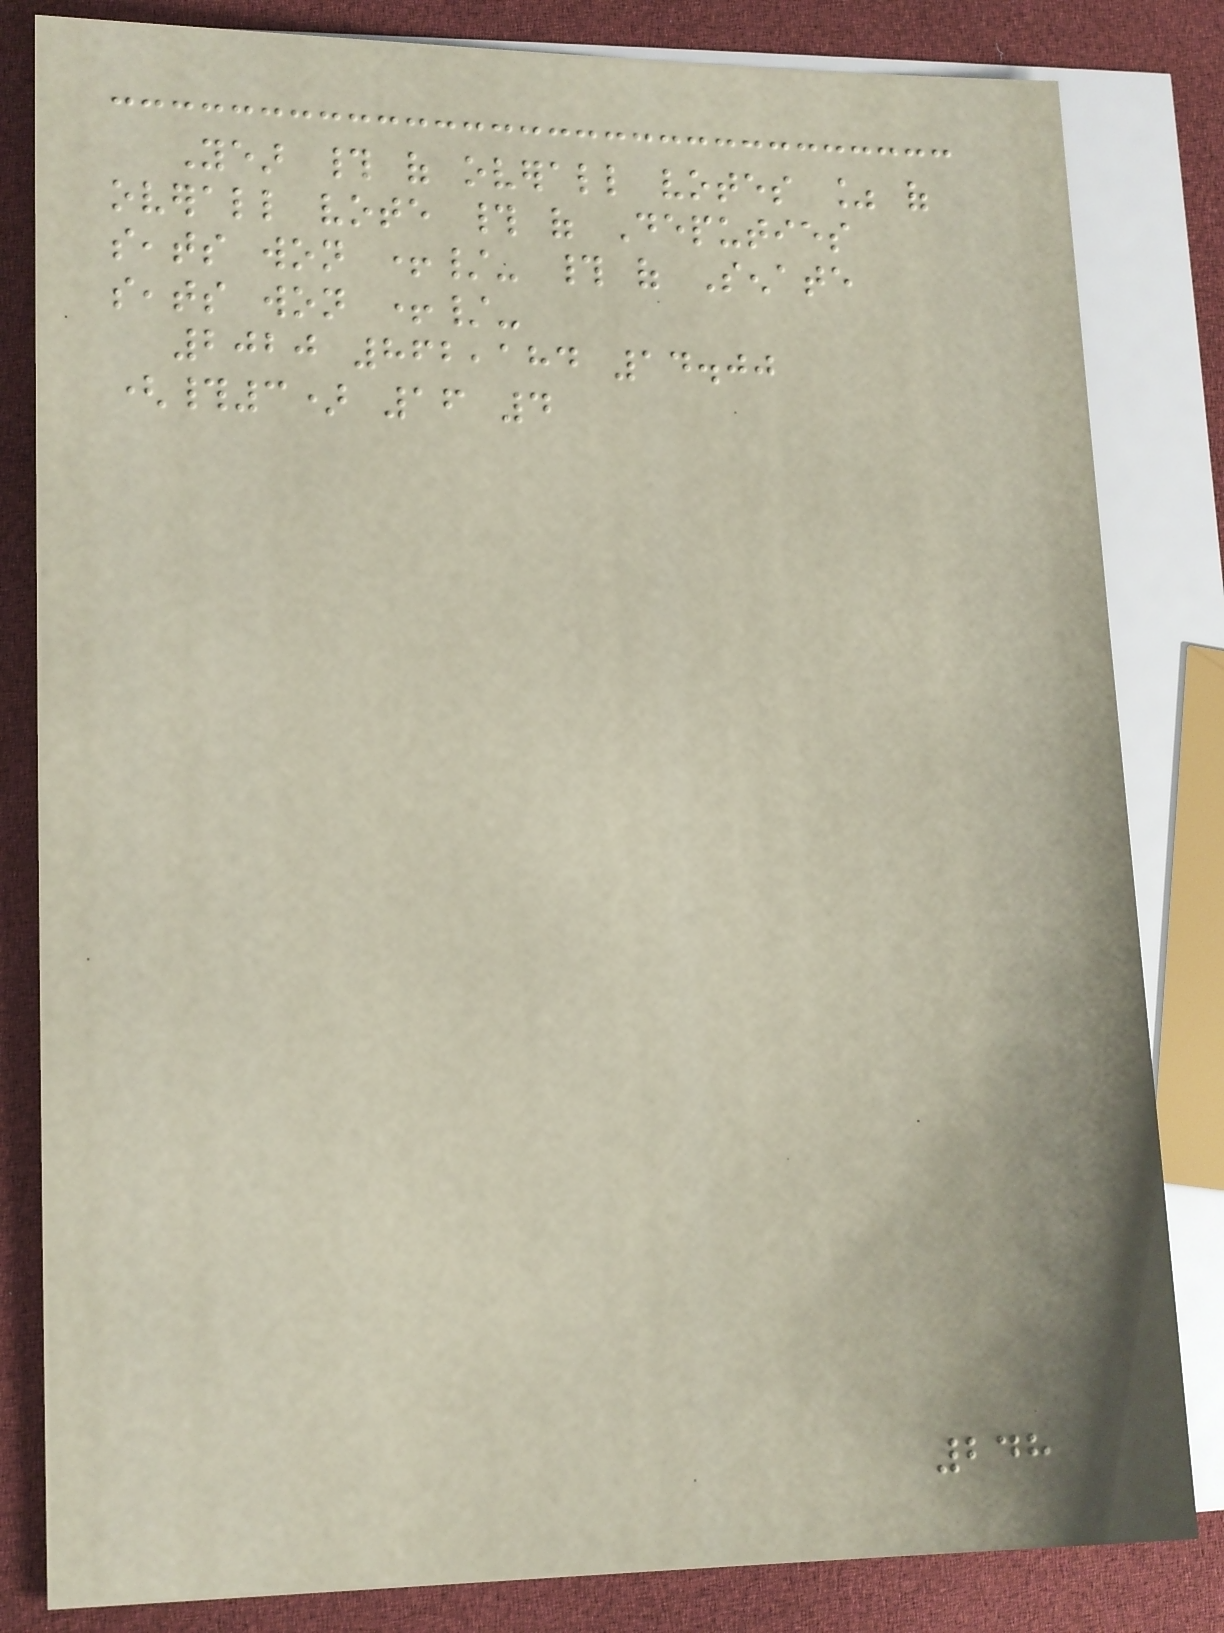Year # of overall votes % of
overall vote # of Deputies
seats won +/- # of Senate
seats won +/-
2020 862,184 14.00
(#3) 16 4
248
